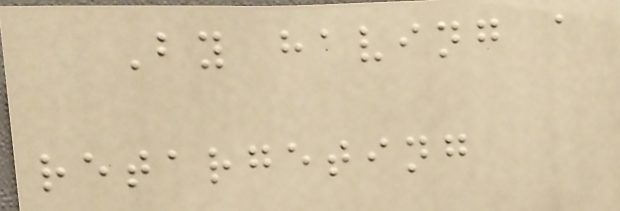By having a
retargeting
